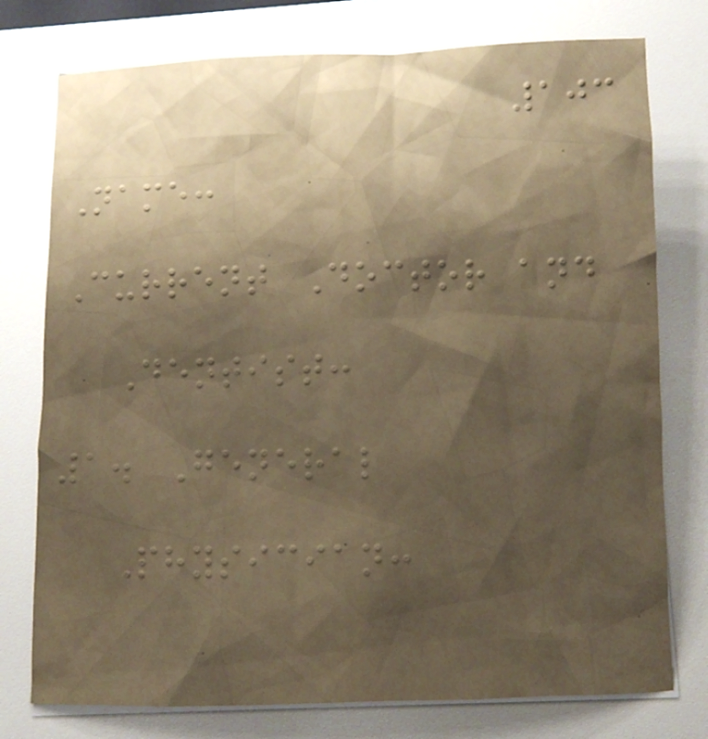103
Name:
Current Doctor and
Dentist:
1. General
Physician:
